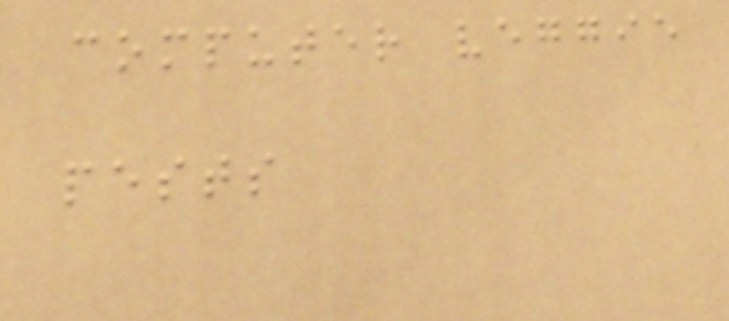computer veggie
pests
